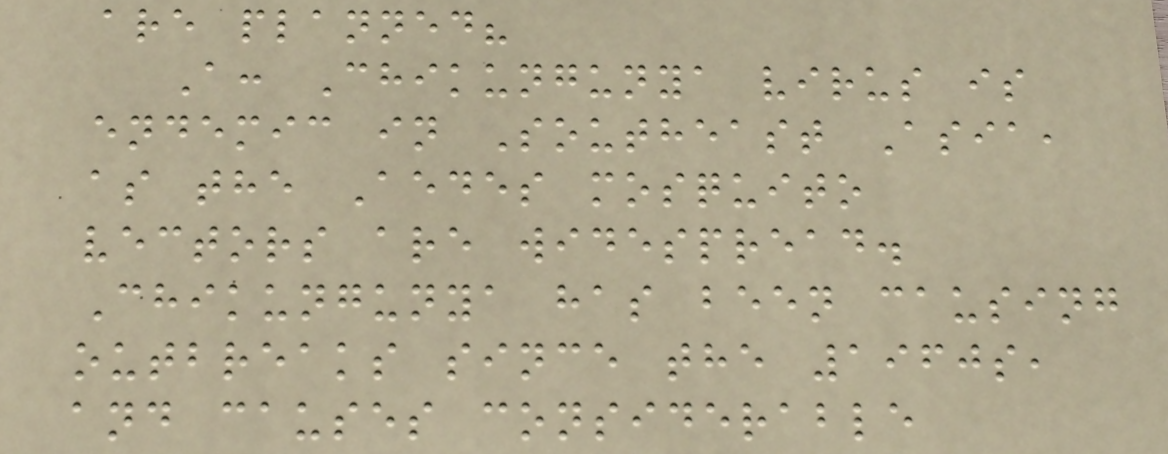are planned?
A: Chikungunya virus is
endemic in Southeast Asia,
as the Aedes mosquito
vectors are widespread.
Chikungunya has been causing
outbreaks since the 1960s,
and causes considerable
